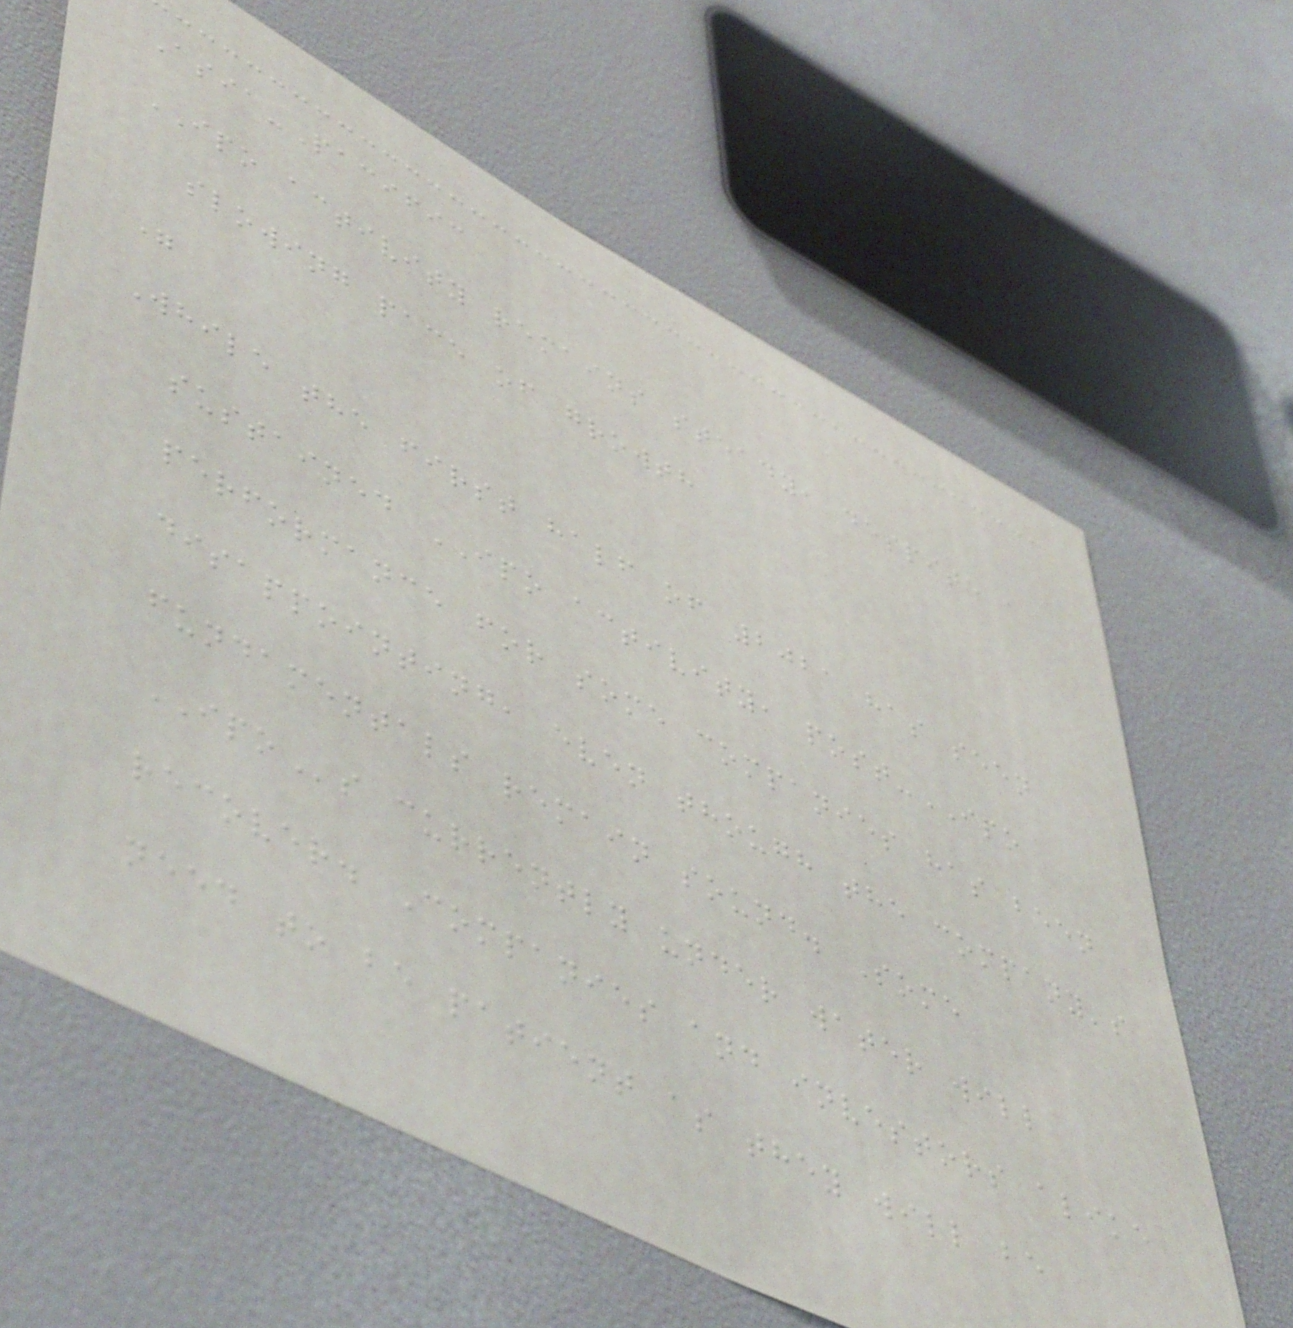Asia-Pacific
IPO activity remains steady, despite a
slowing pace of growth
"
While the first half of 2021 has seen
sustained IPO activity, post-IPO
performance for some companies has been
disappointing, even though the company's
fundamentals remain sound. Some
IPOs currently under water will
recover. Companies and investors alike
need to be patient as they will be
